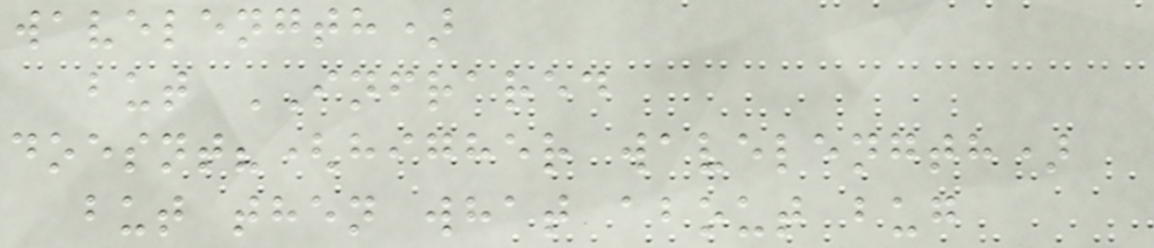wavelength)
but INFRARED
doesnt?(higher wavelength)
but then what about bug
